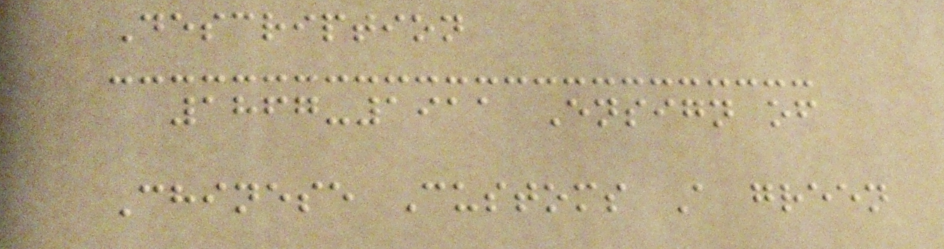Description
1867-1911 Ensign of
Chinese Customs A green
